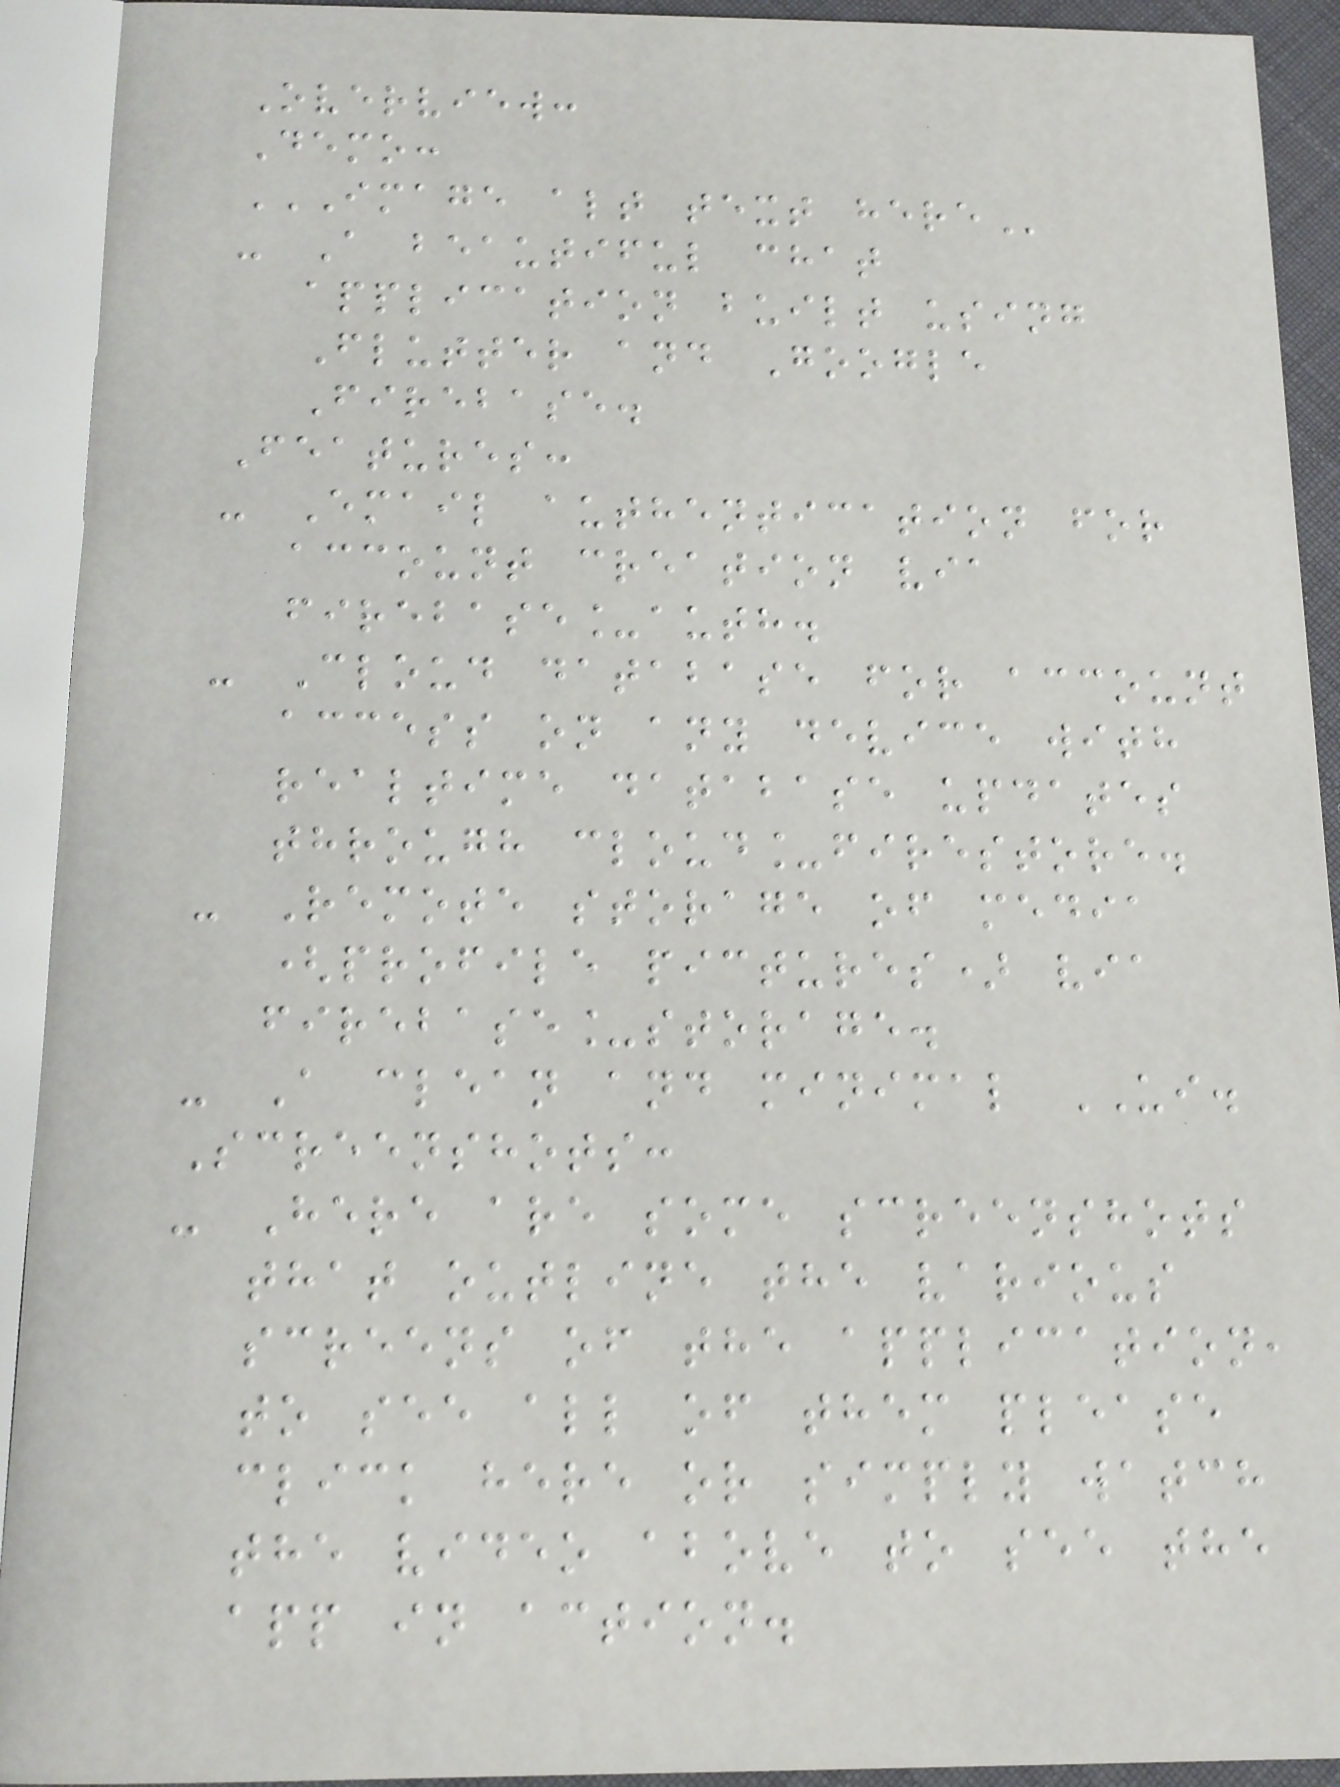Overview:
Demo:
IMAGE ALT TEXT HERE
- A beautiful chat
application built using
Flutter and Google
Firebase.
Features:
- Email authentication for
account creation via
firebase_auth.
- Cloud database for account
access on any device with
realtime database updates
through cloud_firestore.
- Remote storage of media
(profile pictures) via
firebase_storage.
- A clean and minimal UI.
Screenshots:
- Here are some screenshots
that outline the various
screens of the application,
to see all of them please
click here or simply watch
the video above to see the
app in action.
